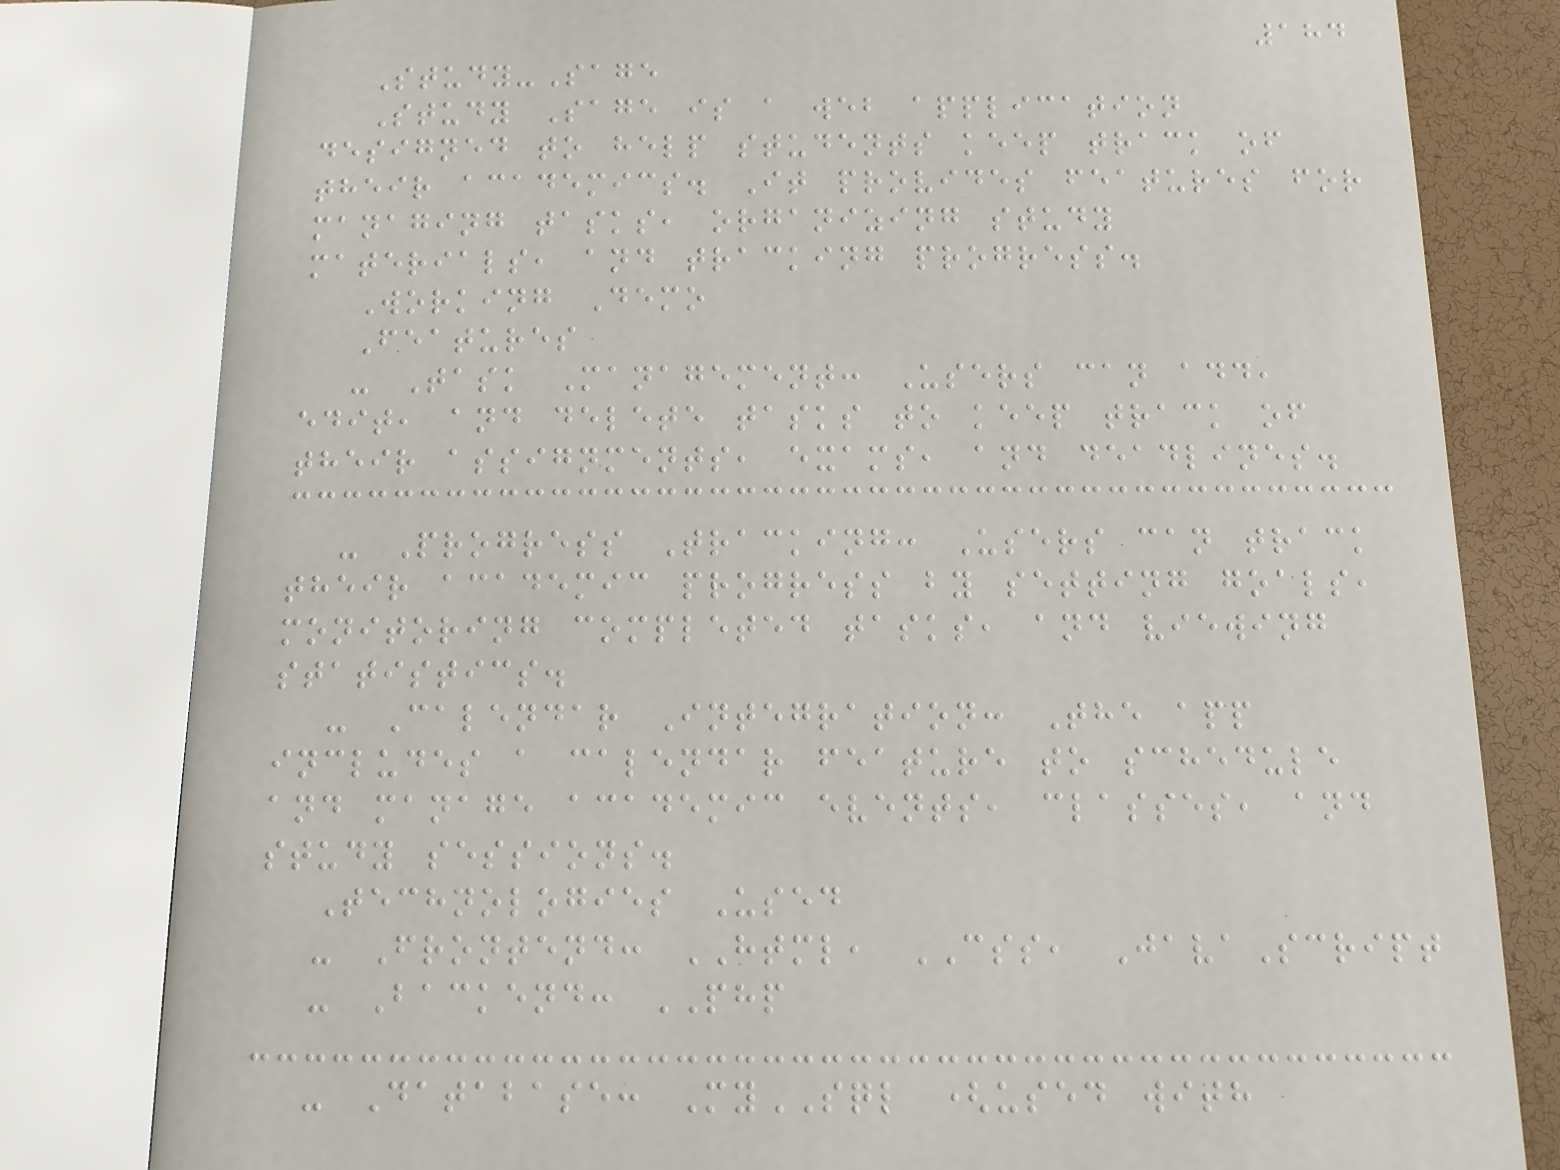184
Study-Sage
Study Sage is a web application
designed to help students keep track of
their academics. It provides features for
managing tasks, organizing study
materials, and tracking progress.
Working Demo
Features
- Task Management: Users can add,
edit, and delete tasks to keep track of
their assignments, exams, and deadlines.
- Progress Tracking: Users can track
their academic progress by setting goals,
monitoring completed tasks, and viewing
statistics.
- Calendar Integration: The app
includes a calendar feature to schedule
and manage academic events, classes, and
study sessions.
Technologies Used
- Frontend: HTML, CSS, JavaScript
- Backend: PHP
- Database: MySQL (used with
